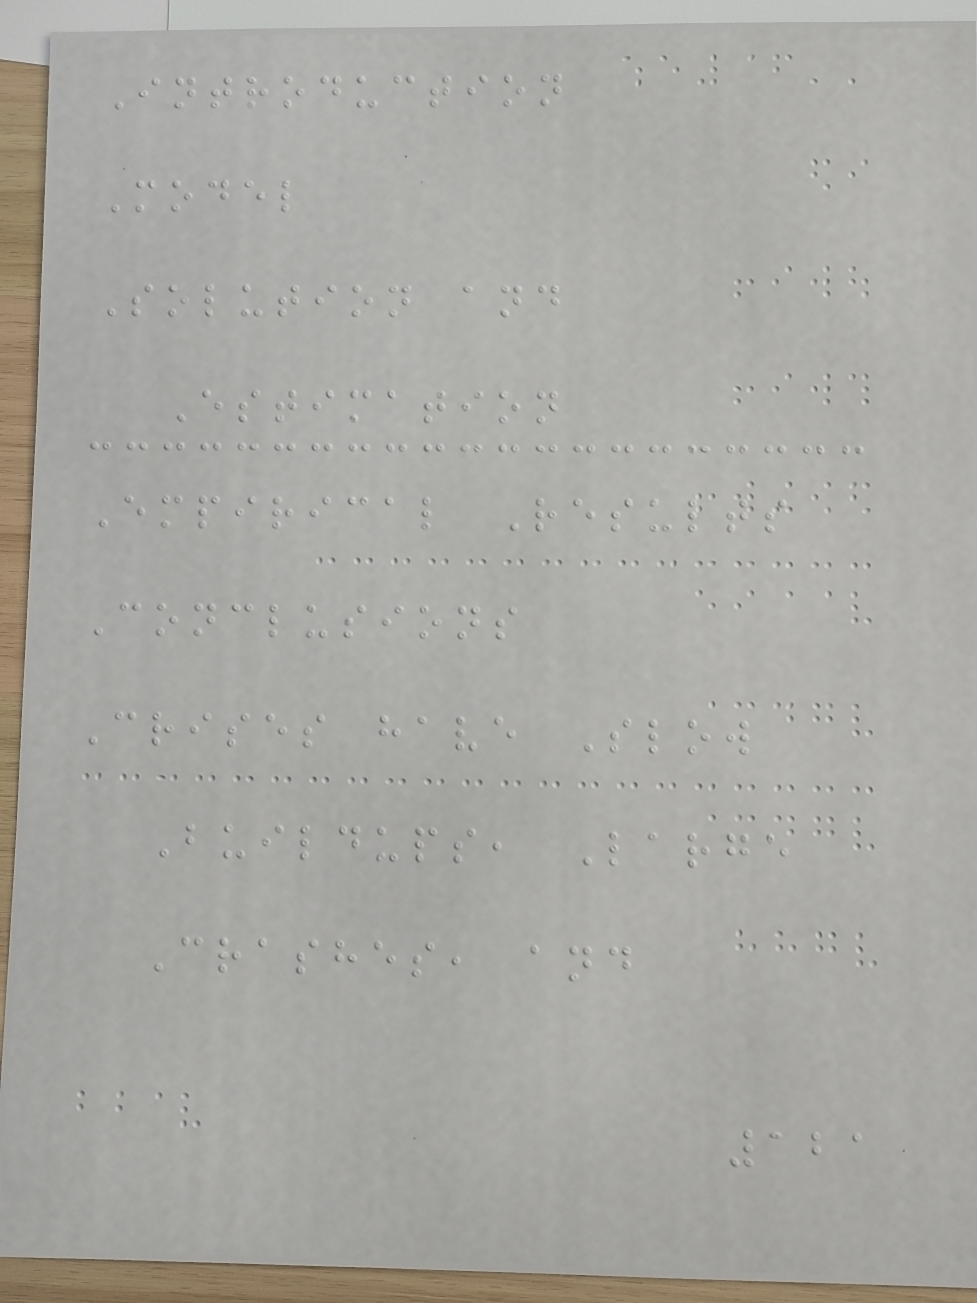Introduction
Model
Solution and
Estimation
Empirical Results
Conclusions
Crises have Slow
Buildups, Large
Crashes, and
121
